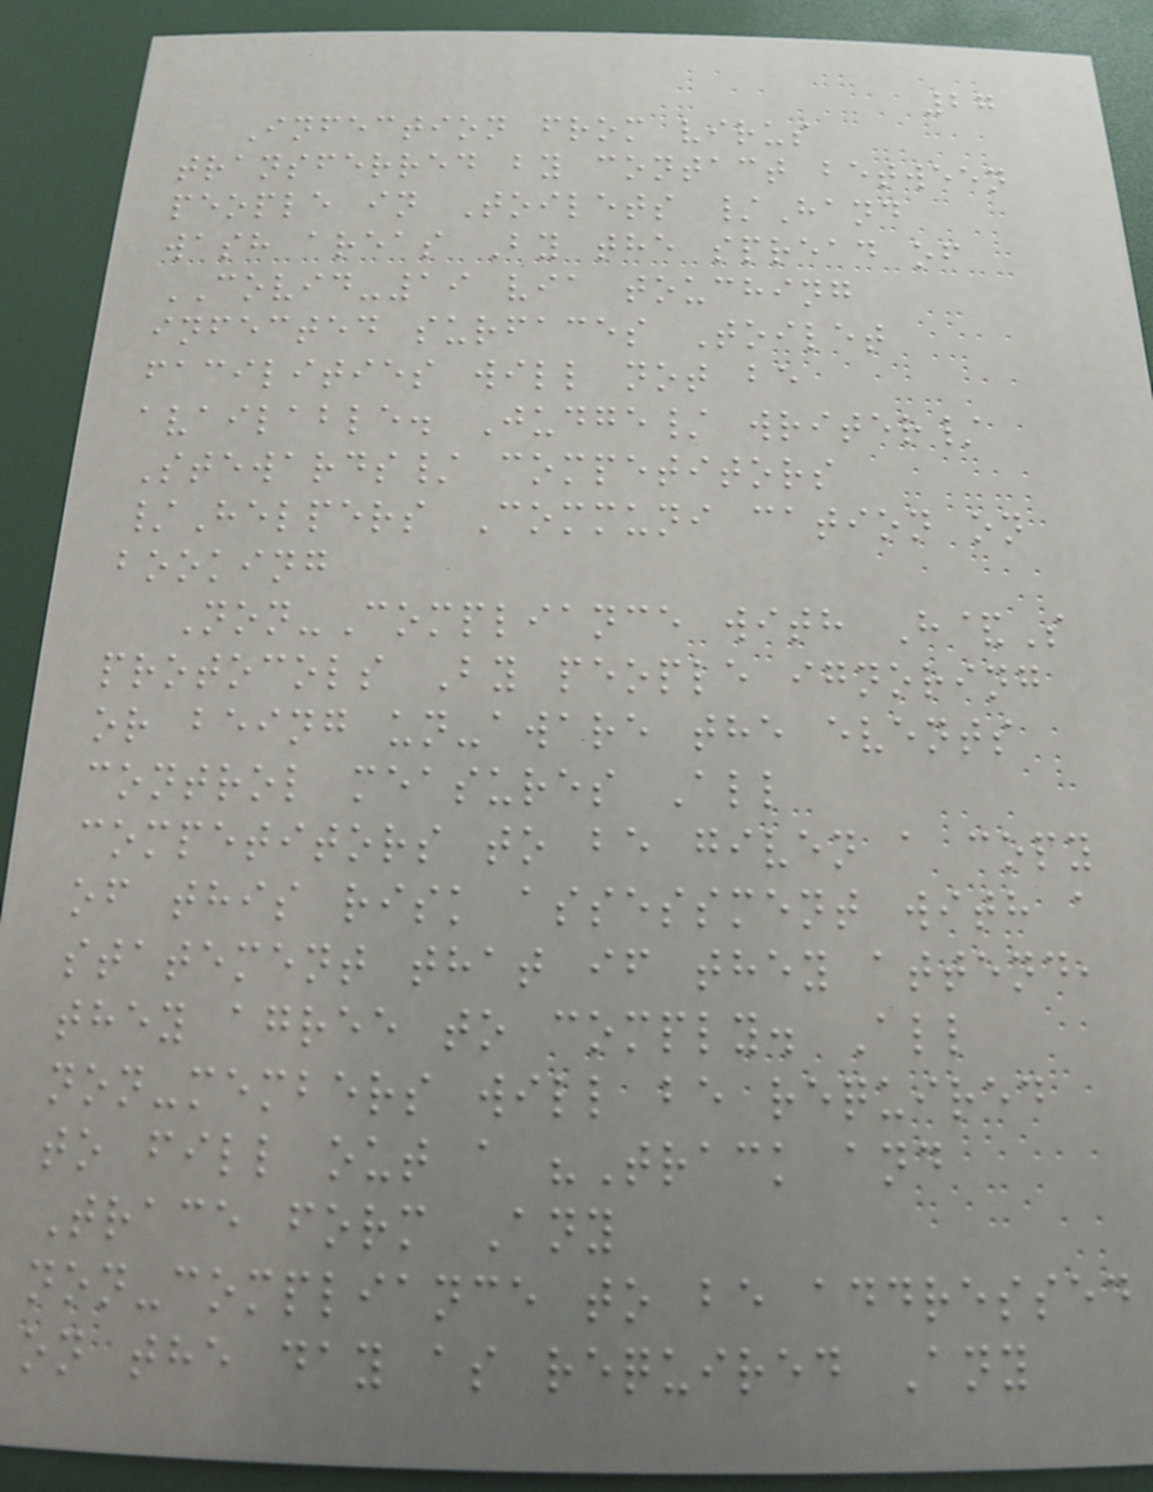27
Infection from virus
transferred by contact between
people in Toilets /Hand
wash areas By the spread of
COVID-19 via touching
infected surfaces Toilet
facilities will not be
available. Judge/ writer/
Stewards/ competitors
/Helpers Communi cation on
booking
Non-Compliance with H&S
protocols By people ignoring
or being un-aware the events
control measures All
competitors to be given a copy
of this risk assessment with a
statement that if they attend,
they agree to comply. All
non-members will be required
to fill out a "Track and
Trace form Any
non-compliance to be addressed
on the day as required Any
